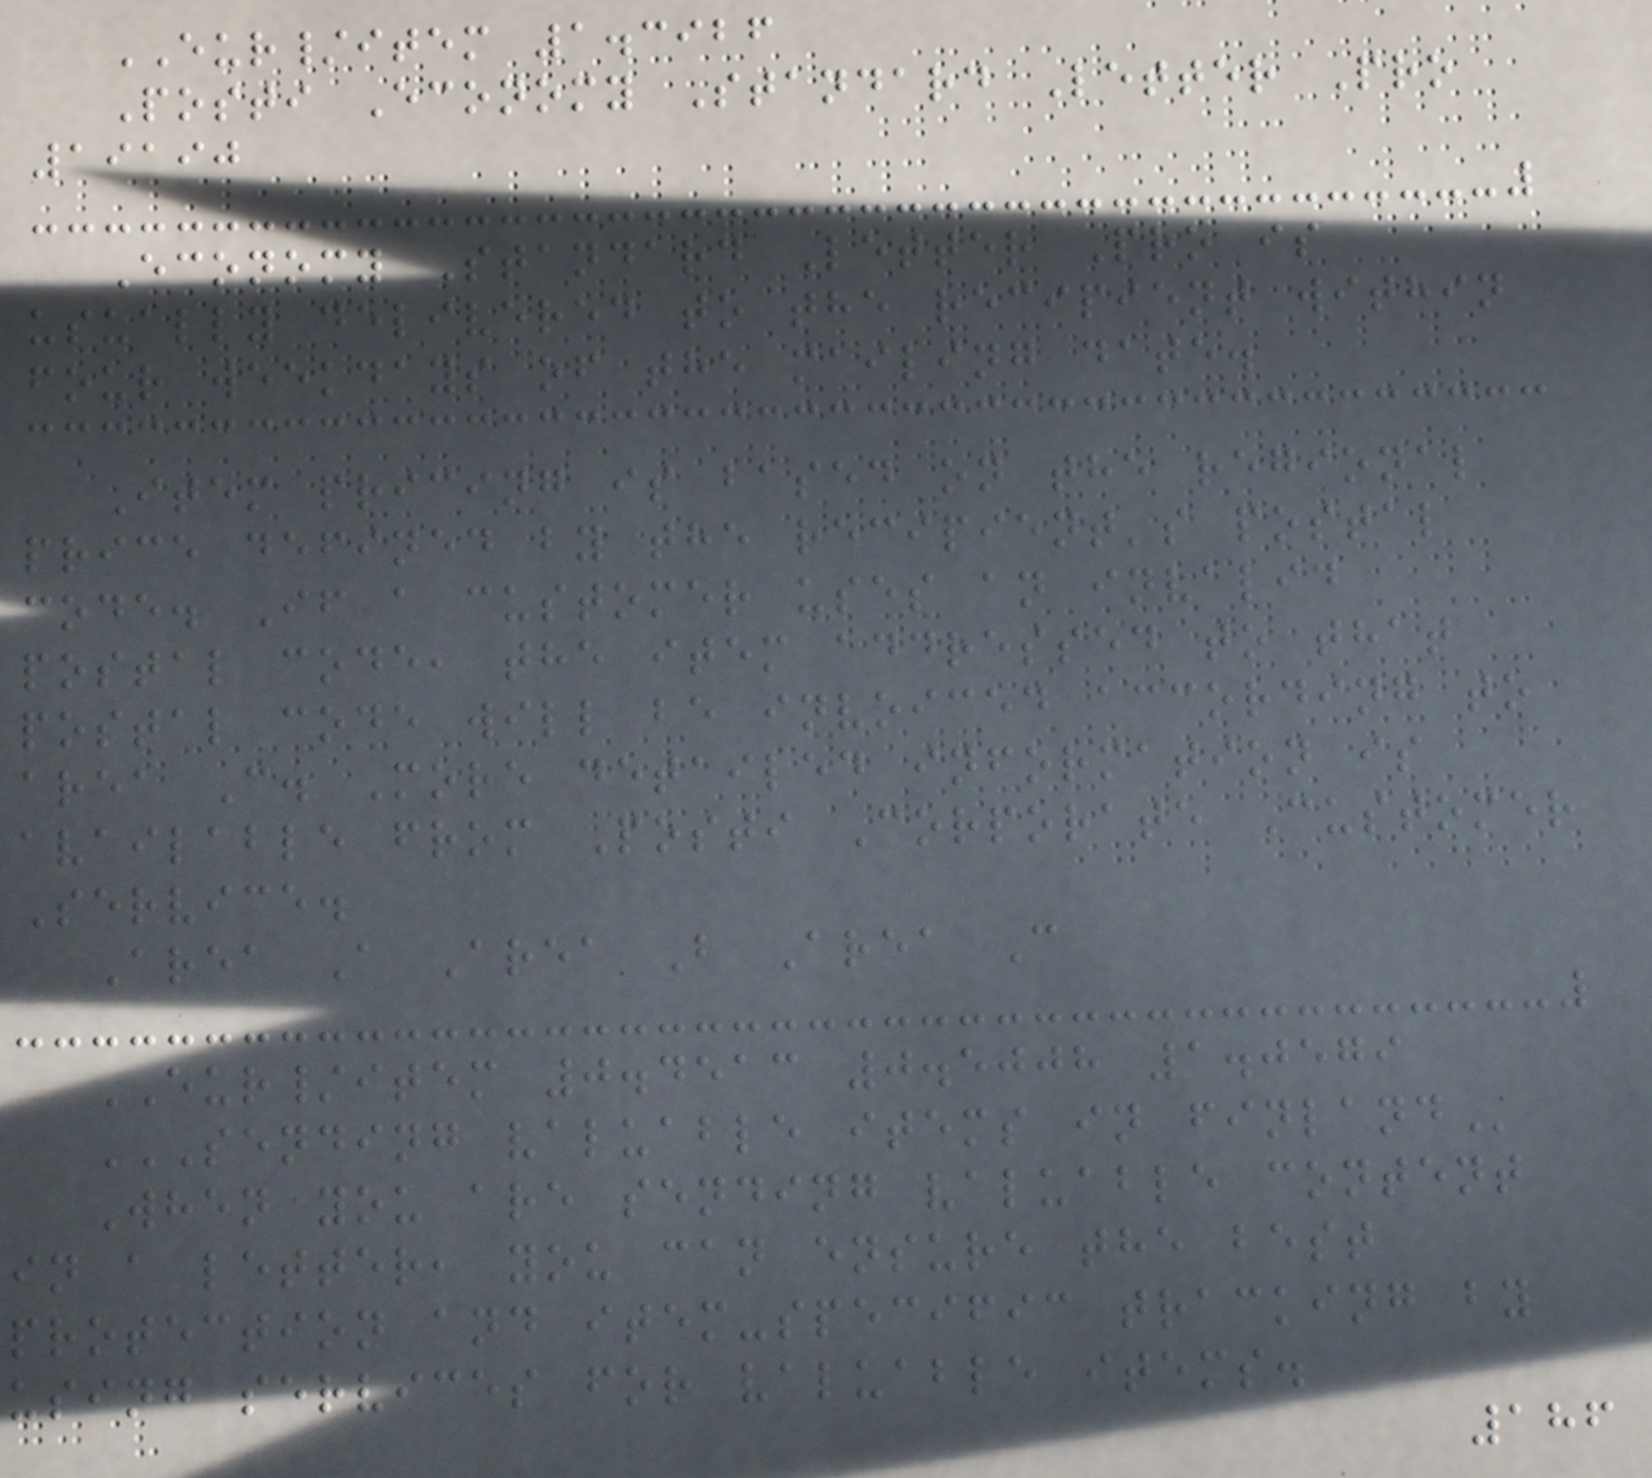EUR/item 1.3926
Posti Economy Standard Letter Pro
19190
Economy Standard Letter Pro is
usually delivered to the recipient within
four weekdays of the mailing date.
Item pricing is based on the regional
price defined by the recipient's postal
code. If a customer uses an invalid
postal code, the item addressed to that
postal code will be invoiced according to
area C. More detailed information is
available from Posti Corporate Customer
Service.
Area A Area B Area C
EUR/item 0.4513 0.5008 1.0579
SENDING VALUABLE ITEMS IN FINLAND
When you are sending valuable content
in a letter, you can ensure the best
protection and item-specific tracking by
using services for valuable items.
186
